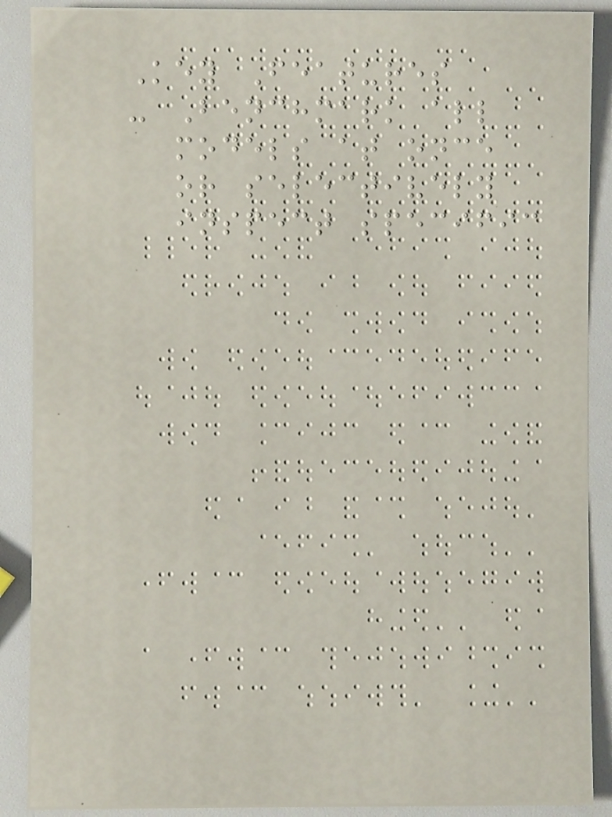Key Features
- Benchmark all
models at once
or selectively
inspect specific
